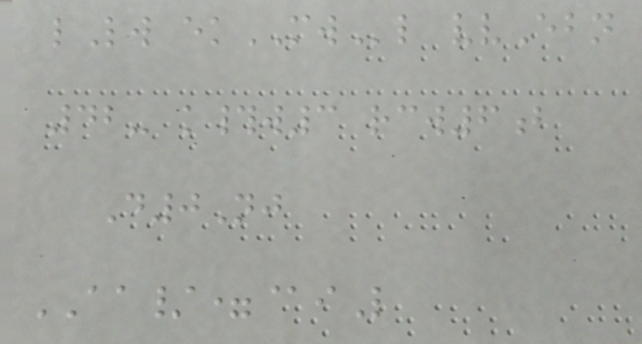lLw ekMWl vvEbn
42- k#w3 rcw6b
D0Nj
AA/=@iL
